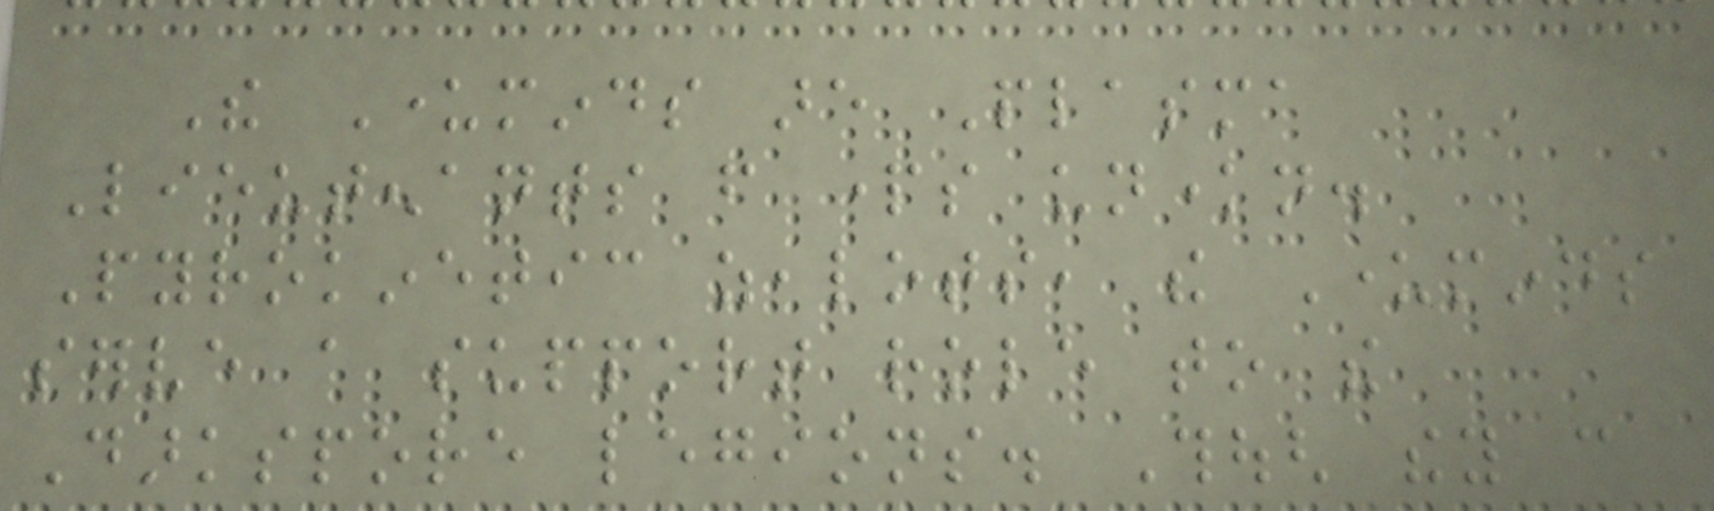The Underminds are Plasma
Lieutenants from parts unknown.
Pyrokinetic zealots, the Underminds
serve a support role to the
Darkspore legions. Though they can
